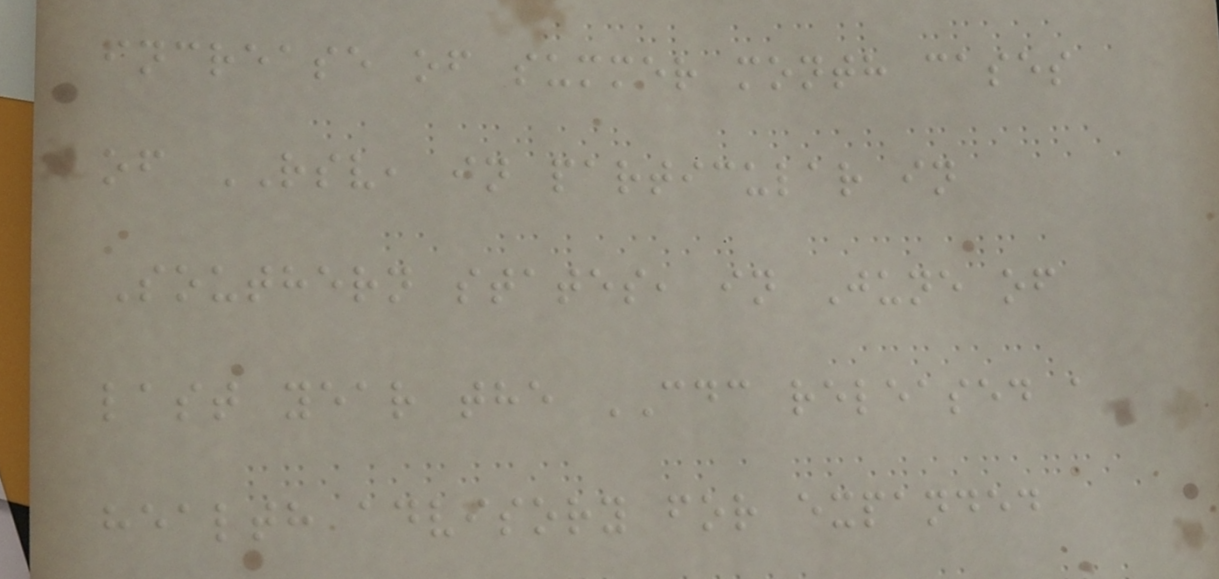increase of summer month cases
of RSV, in particular in
Southern states, in June of
last year the CDC released a
health advisory for expanded
